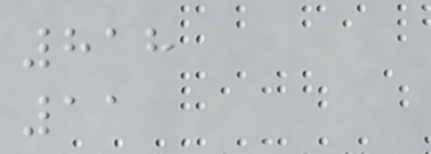818
11
